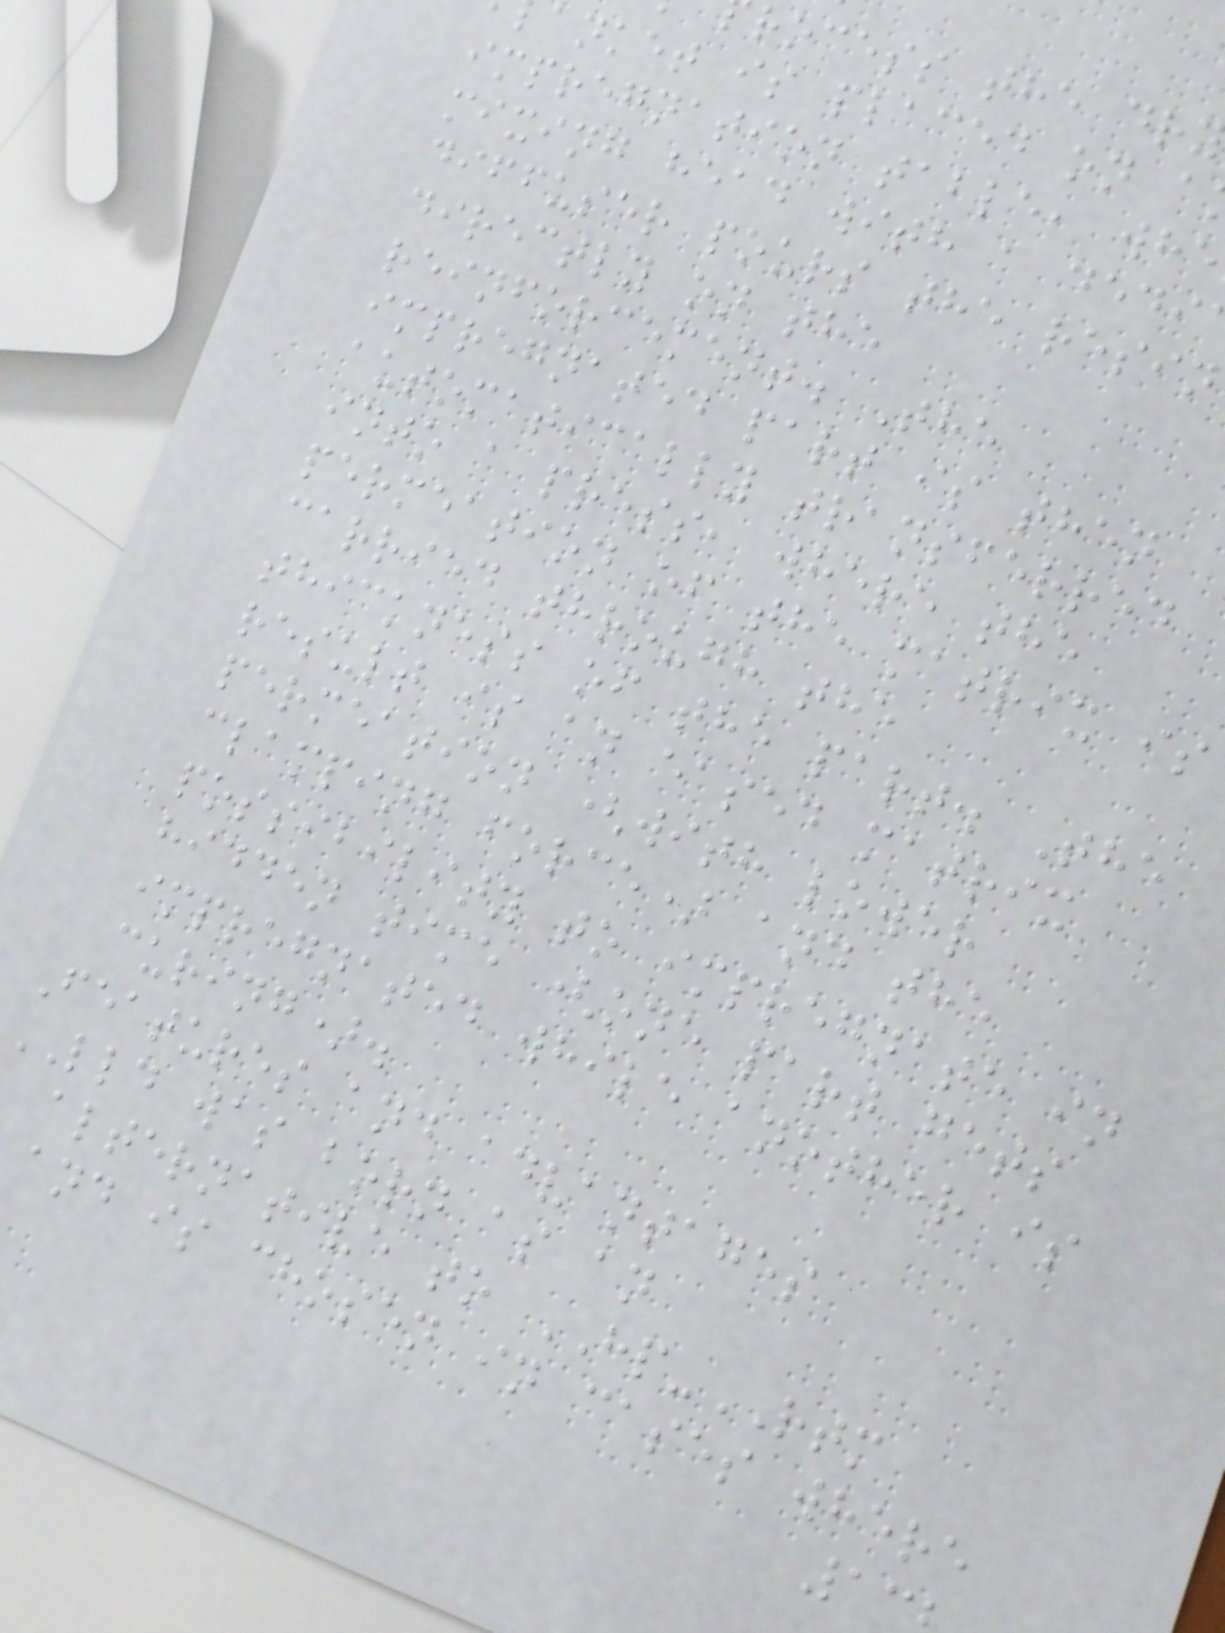rocess the dr
anket is placed on a
impregnation table, whe
mixing head with a dedi
diffuser pours the resin
directly on the
reinforcement. The
impregnated part is then
automatically transferred
into a press, where the
permeation of the matrix is
carried through the
thickness of the part. The
result is an eased matrix
permeation (with lower
clamping force) and the
possibility to impregnate in
hidden time (one part gets
impregnated while another is
curing).
Features and advantages
LLD was born as an
alternative to HP-RTM
and is chosen in cases where
